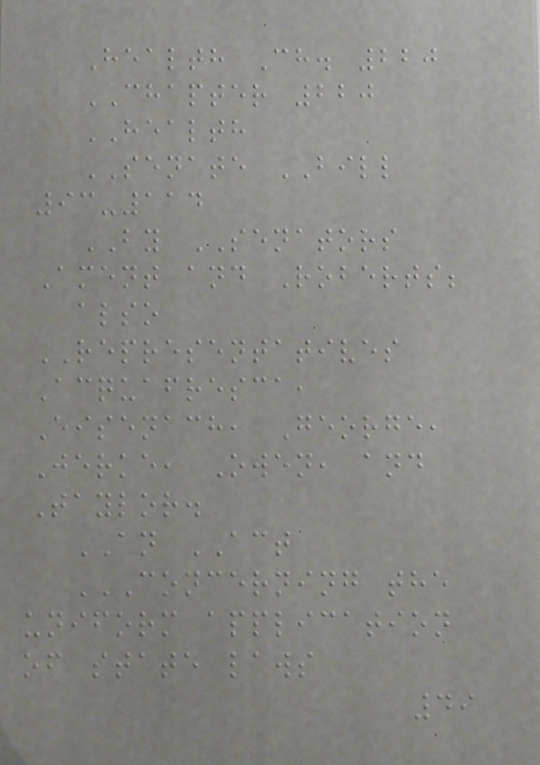Health Ch. 220
CHAPTER 220
HEALTH
SENATE BILL
93-114
BY SENATORS
Ament and Roberts;
also
REPRESENTATIVES
Acquafresca,
Eisenach, George,
Jerke, Owen, and
Taylor.
AN ACT
CONCERNING THE
UNIFORM APPLICATION
OF STATE LAWS
49
